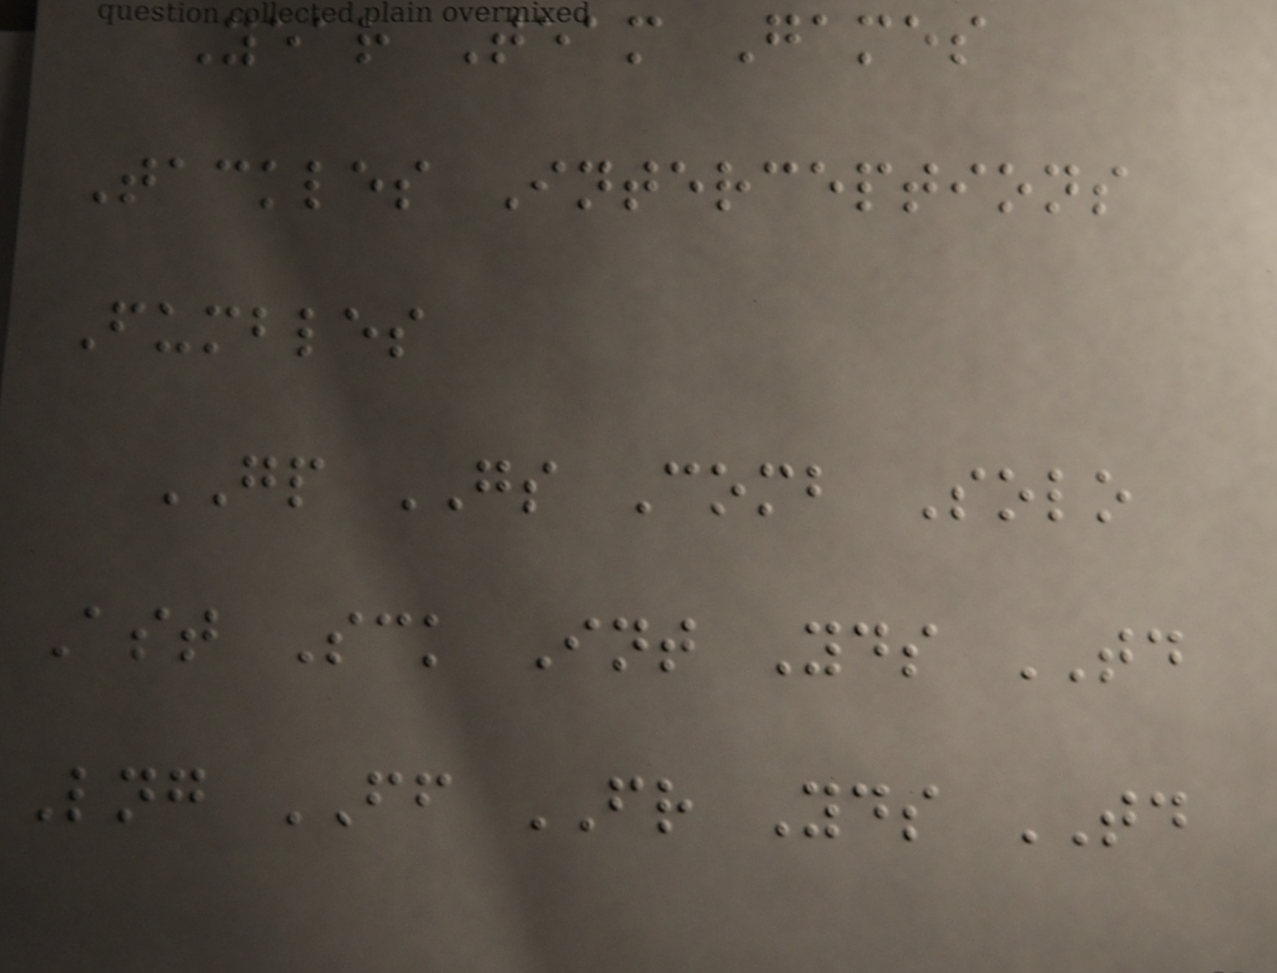Year Team Games
Tackles Interceptions
Fumbles
GP GS Comb Solo
Ast Sck Int Yds TD
Lng FF FR Yds TD
